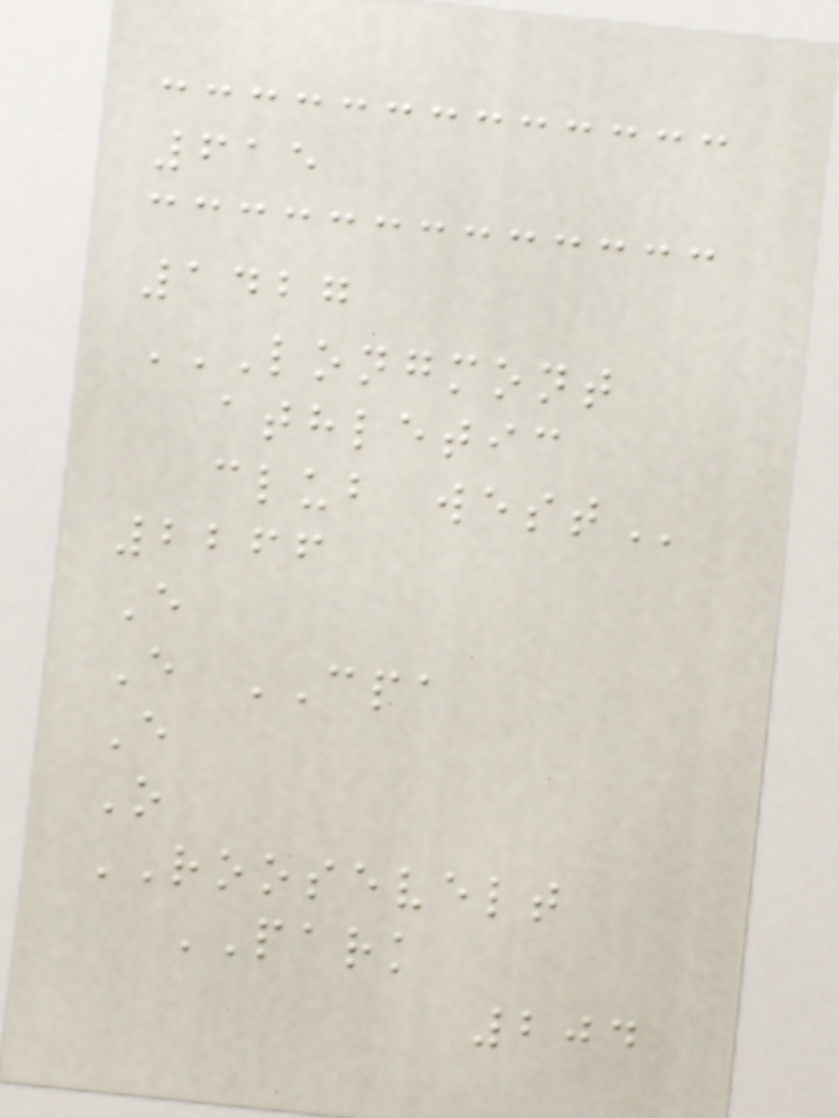615
1427
LONGMONT
ATHLETIC
CLUB WEST
2266
E
E CPA
E
O
ROOSEVELT
PARK
204
